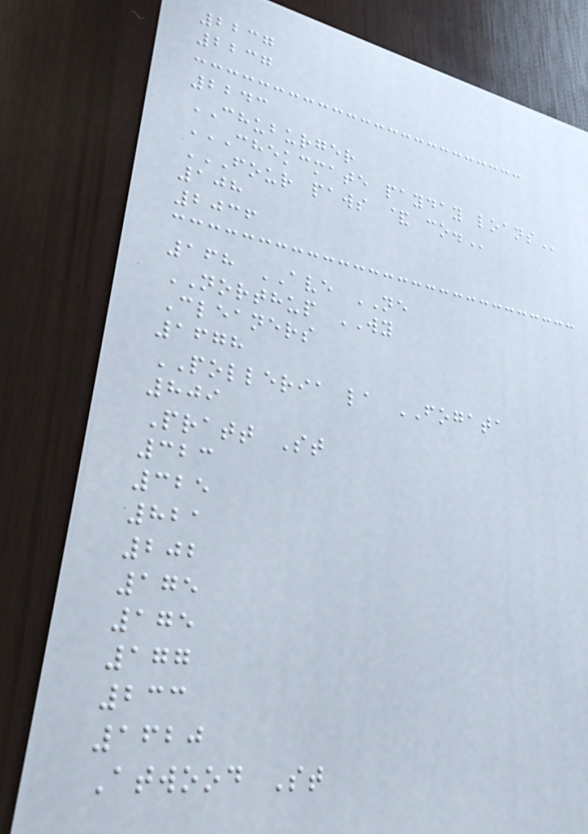2237
2237
2243
CHUBURGER
CHEKCMATE PAYDAY LOANS
FOUR PAWS & CO.
108
2036
168 AVE NE
NORTHUP WY
Cleaners
1678
POLLERIA la FOGATA
809
Pratt St
323
325
821
202
175
175
177
233
1620
Atwood St
